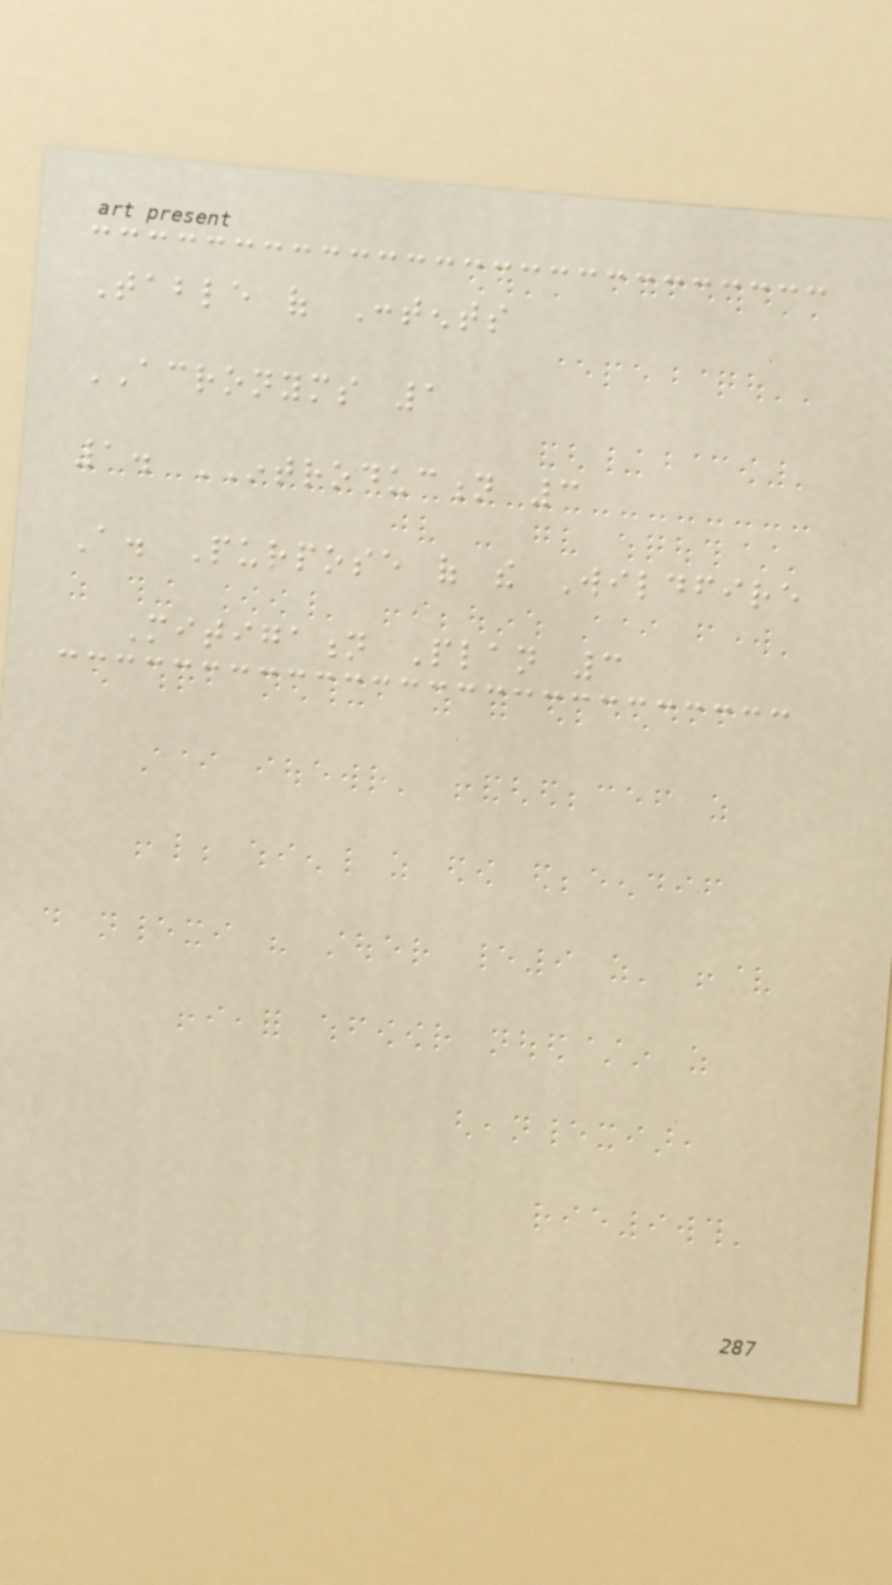Table of Contents
ACRONYMS 1
1. INTRODUCTION 3
A. Purpose of the Wildfire
Mitigation Plan 3
